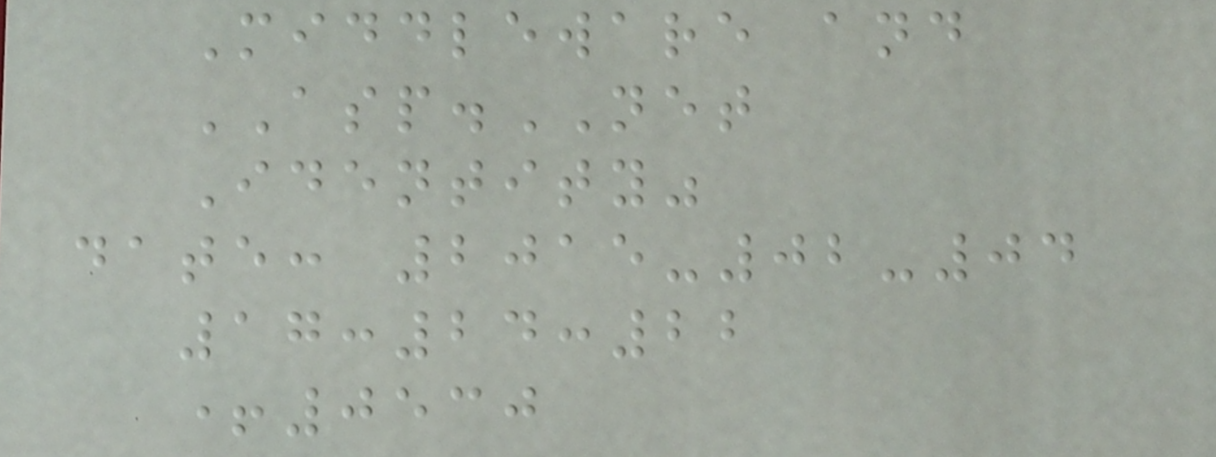Middleware and
ASP.NET
Identity"
date: 2015-02-04
17:24:22
+0530
